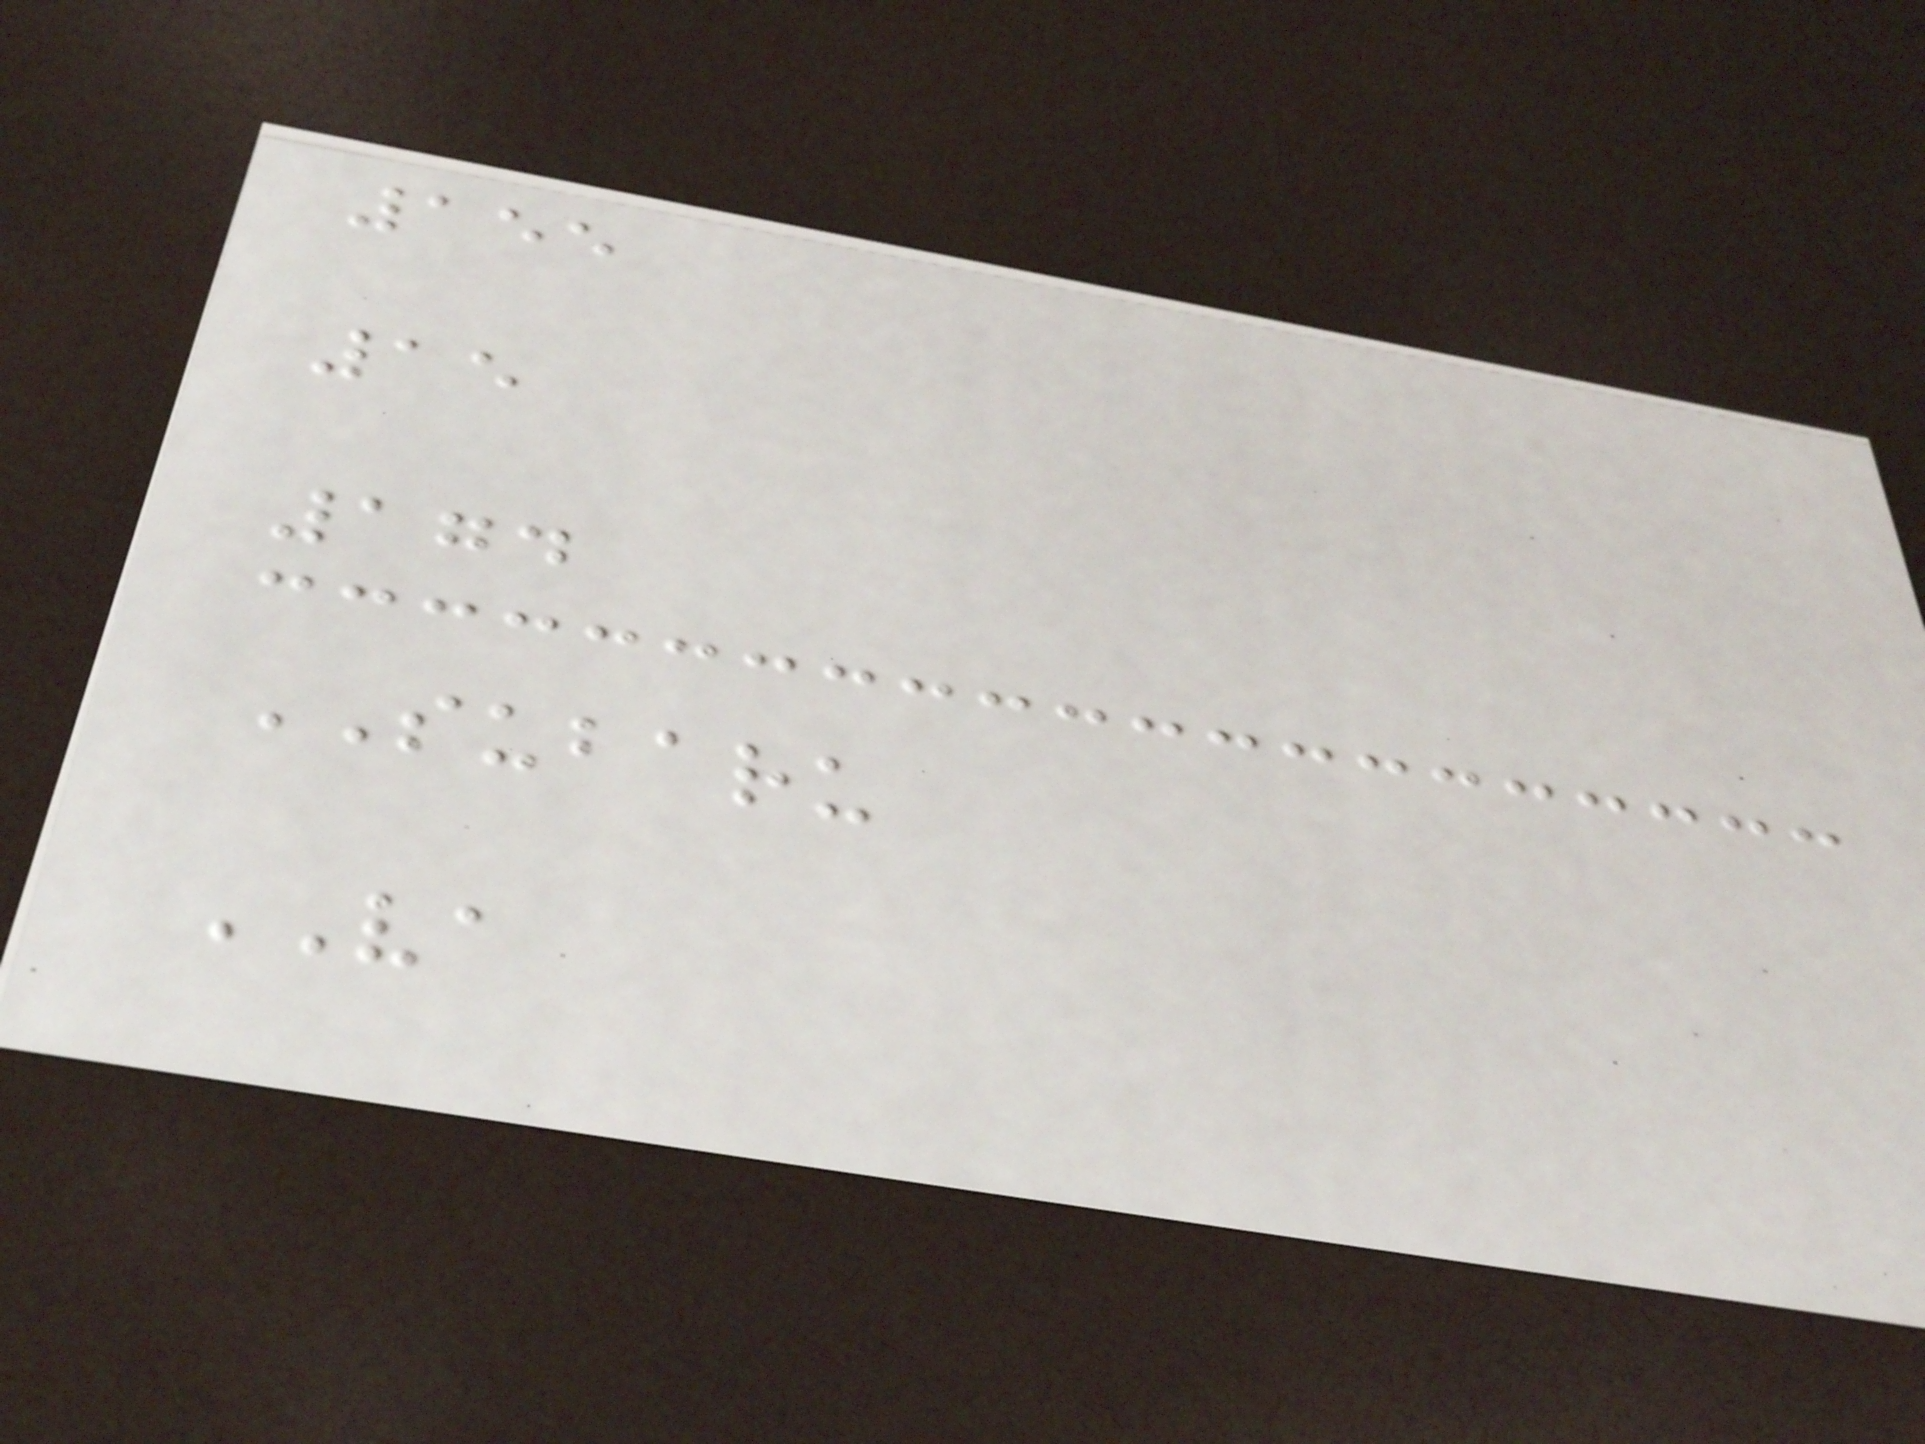155
15
174
SUBARU
VA
